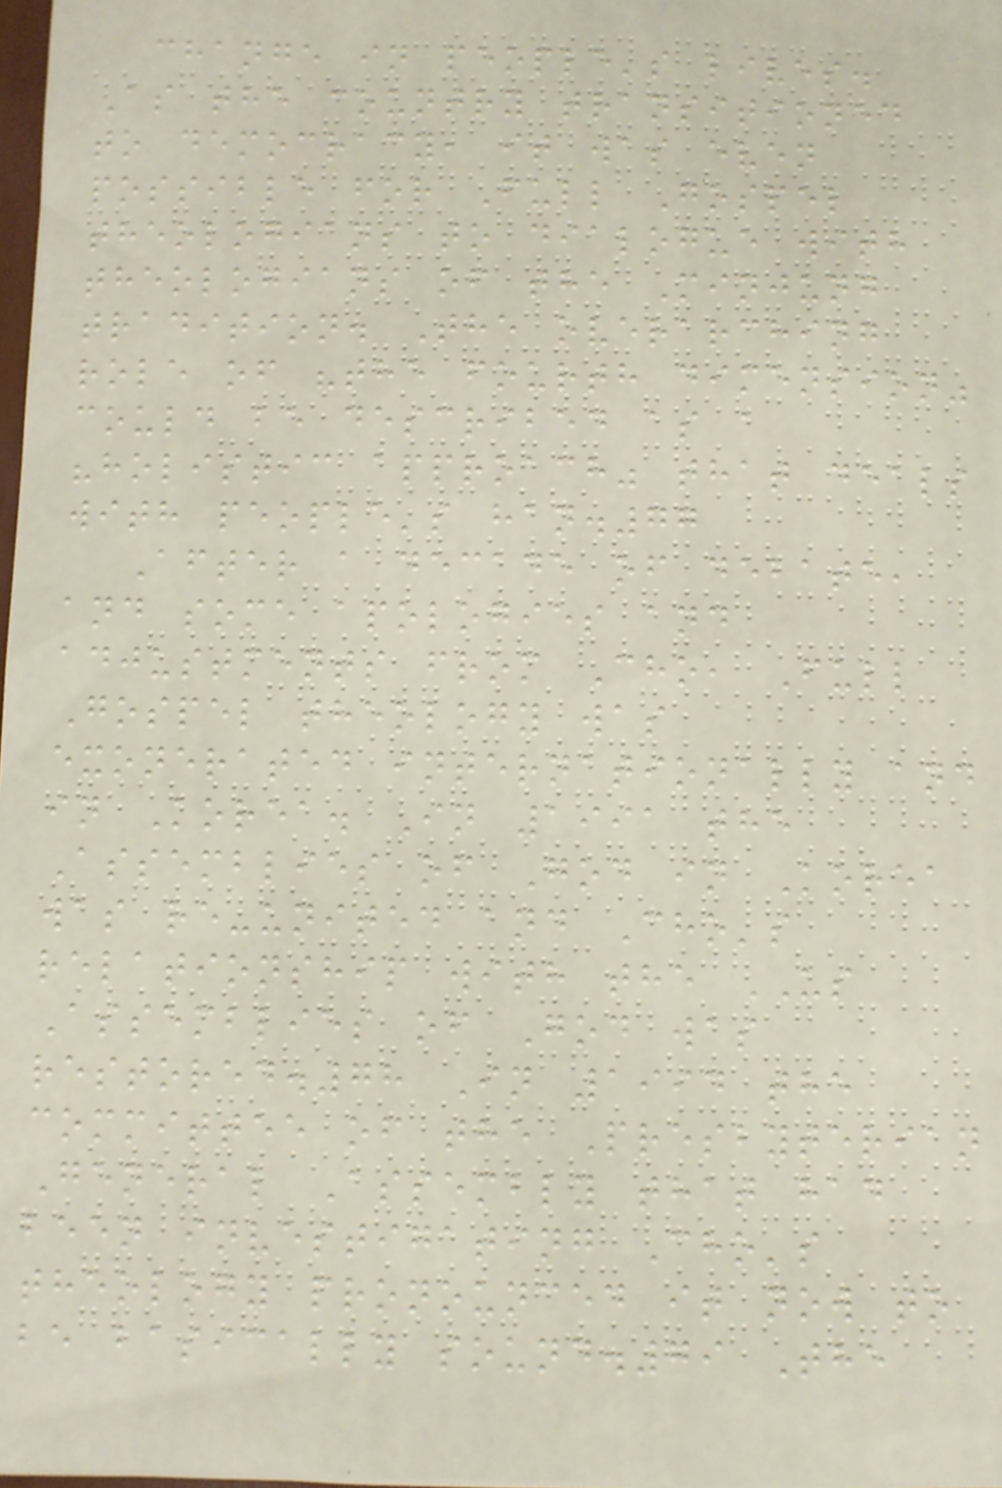change in people's lives.
As the country transitioned
to democracy, it was even
possible for Full Gospel
theologians to dialogue with
theologians of the Minjung
tradition. The overarching
role of "the fourth dimension"
could be described as a
"holistic approach" that deals
with people's han.77
After a decade of debate,
and some apologies and
adjustments from Cho, Full
Gospel theology was
exonerated internationally and
in Korea. In 1991 the
Assemblies of God in Korea
was re-united and Cho's
relationship with the US
Assemblies of God was
restored.78 In 1994 the
committee of the Presbyterian
General Assembly that had
been investigating Cho's
theology pronounced it now to
be basically sound.79 The
